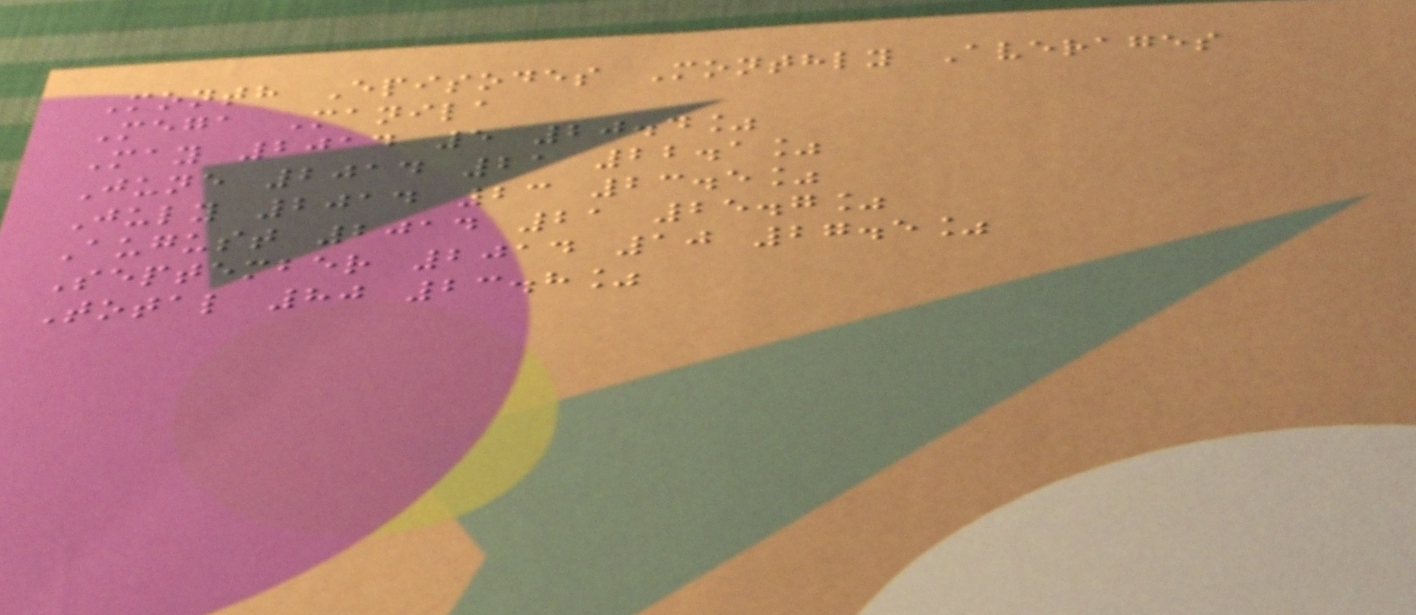Month Episodes Monthly Averages
Mega Manila
May 2014 5 20.4%
June 2014 21 22.1%
July 2014 23 23.5%
August 2014 21 25.7%
September 2014 10 27.5%
Total 80 23.8%
